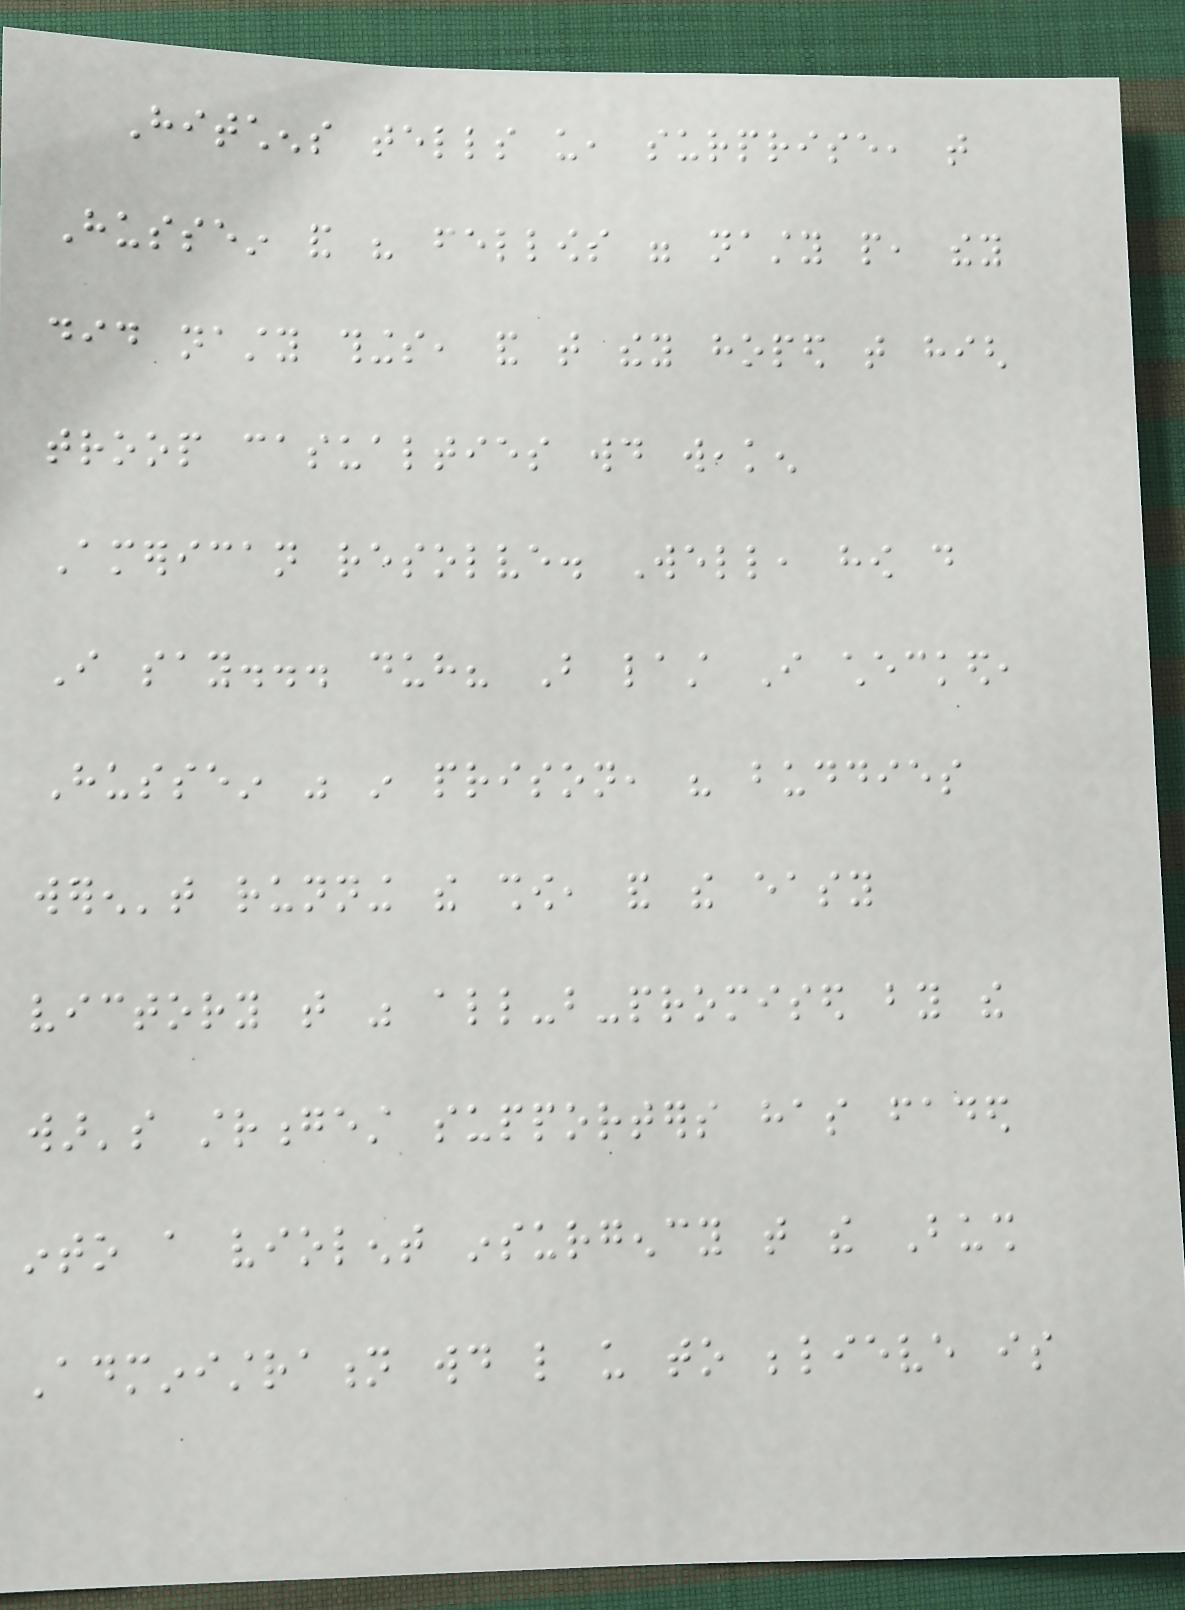Hitchens tells us, surprise, that
Hussein and his fellows were nasty people, they
did nasty things, and that they hoped that high
troop casualties would weaken
American resolve. Well, how do
I say... duh? But last I checked,
Hussein was in prison, his buddies
weren't running the show, and the easy
victory that was all-but-promised by the
war's strongest supporters has faded
into a violent insurgency that the Bush
Administration would like us to believe is
